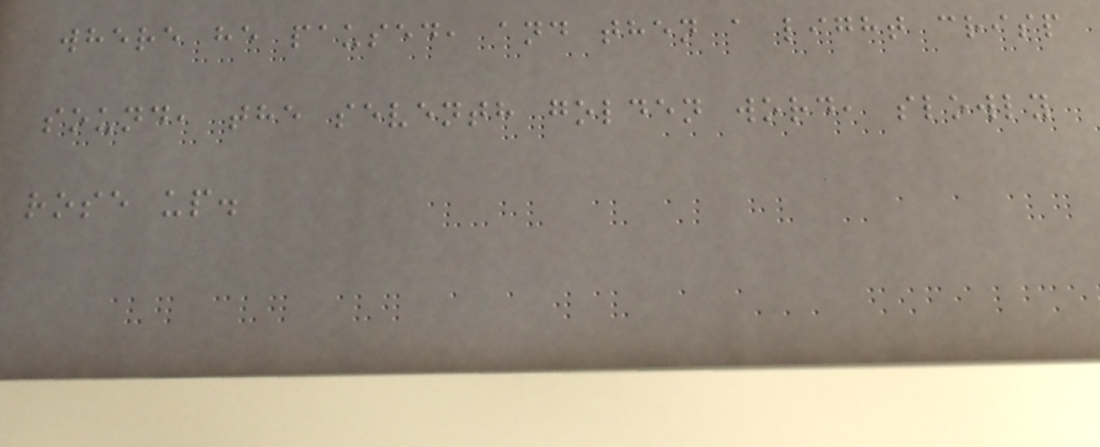where he paused, and then a light crisp
sound, the seventh golden word, slowly
rose up.
